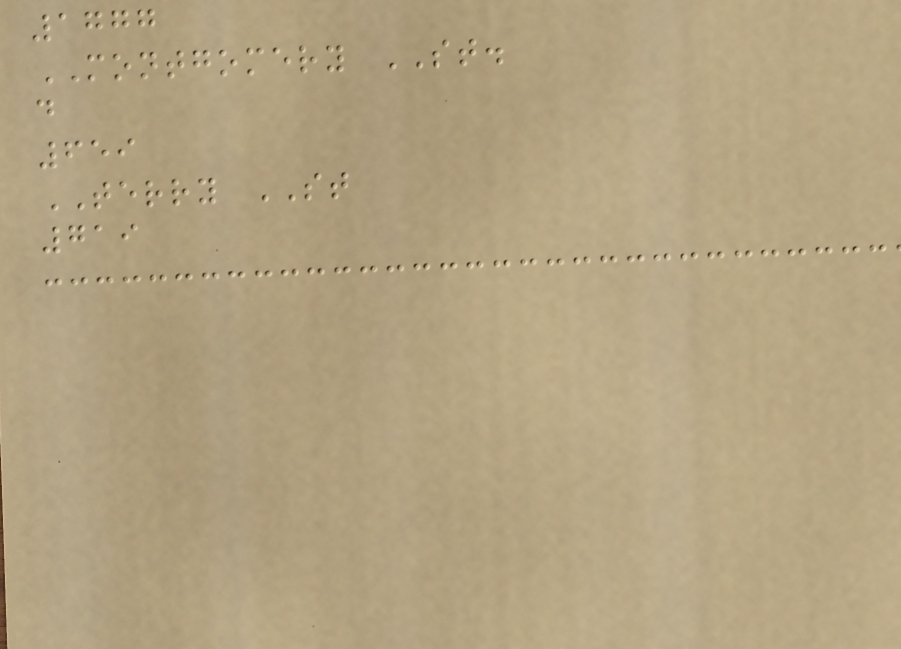1777
MONTGOMERY ST.
d
659
TERRY ST
719
